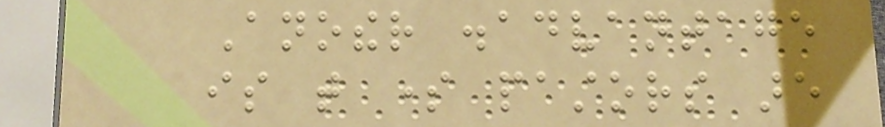Another disadvantage
is that some pastors are
